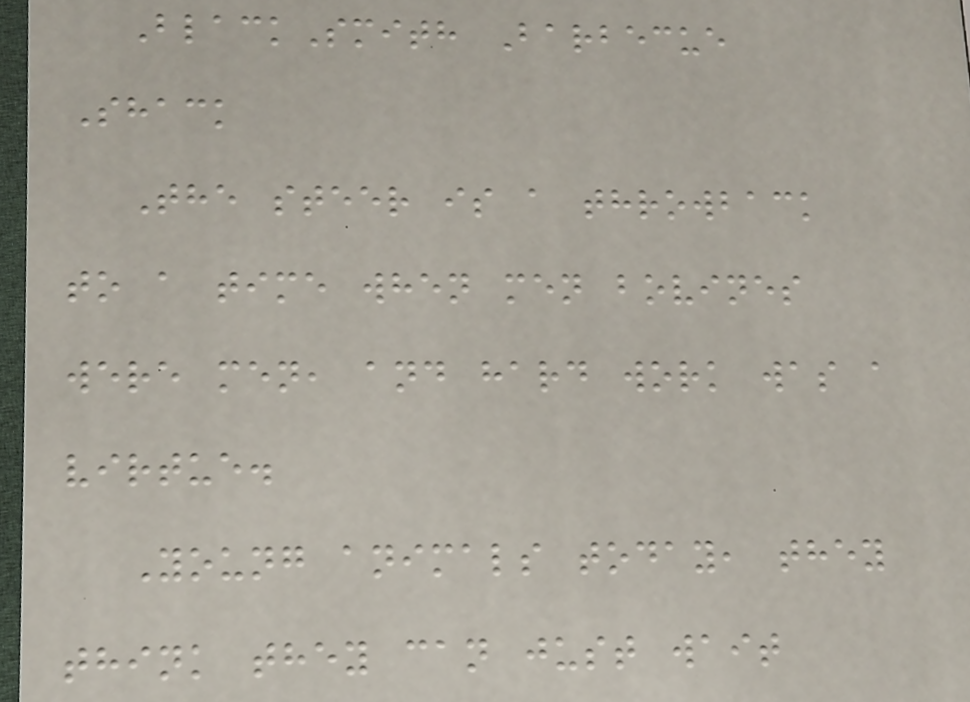BlackSmith Barbecue
Shack
The steer is a throwback
to a time when men bovines
were men, and hard work was a
virtue.
Young animals today, they
think they can just wait
